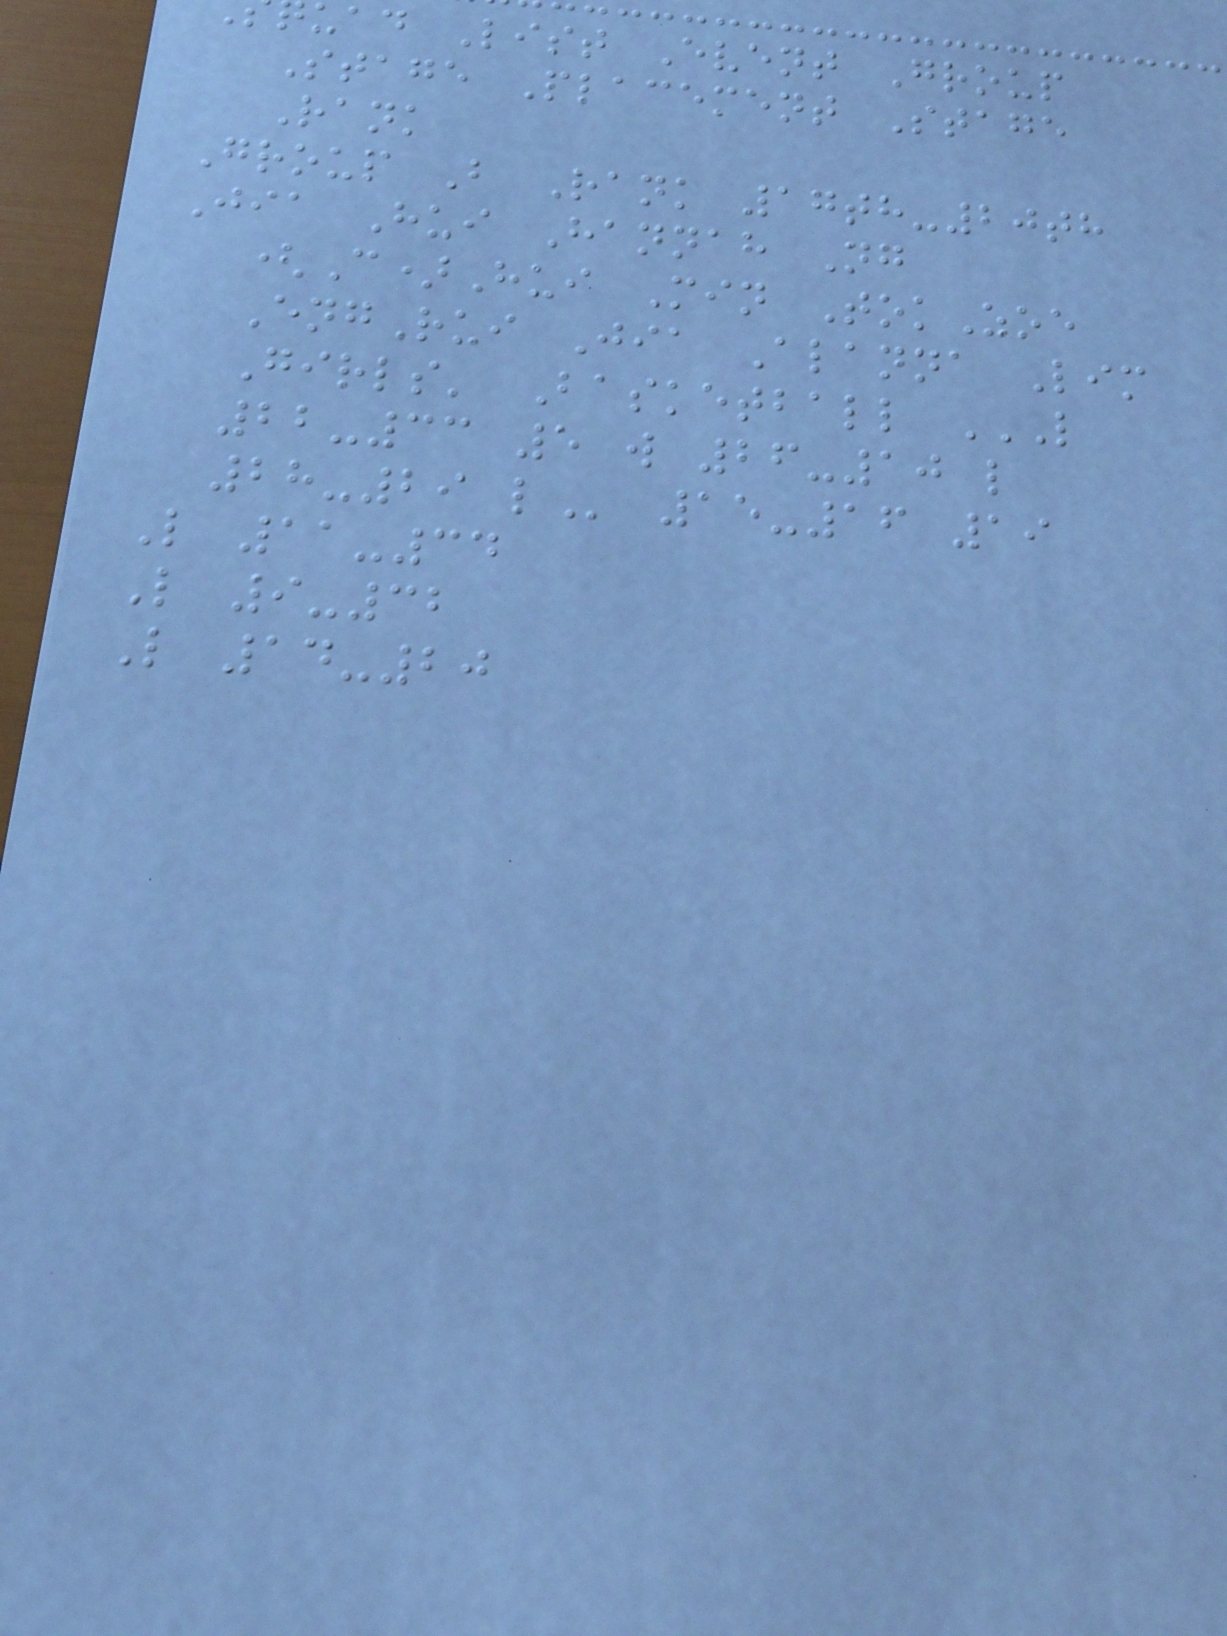uad List Event Group
Stage Placement Stage
Rank
Group B Rank 17th-20th
Jia Hui Hannah Ng
(C)Hui Min TokZoe
EngRui Jia Alanna Lim
Girls' Basketball L
22-33 5 w 26-10 l
28-29
L 11-34
L 9-32
L 14-20
